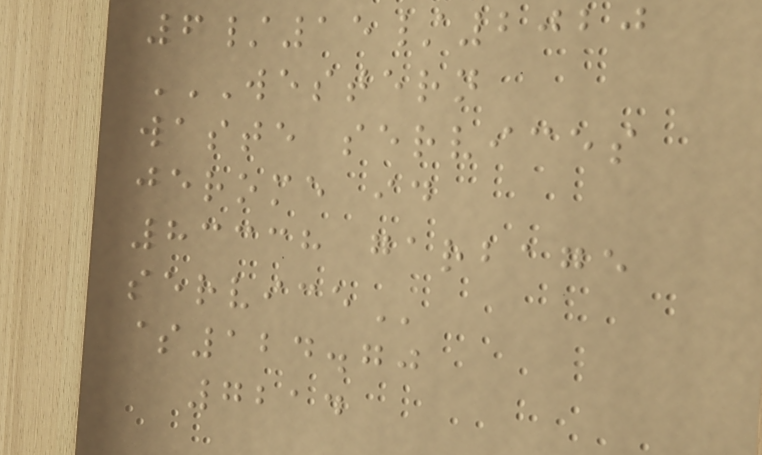6/15/2020
WESTERN
WASTE SERVICES
JEROME ID
83338 GARBAGE
SERVICE
$124.70
7214
